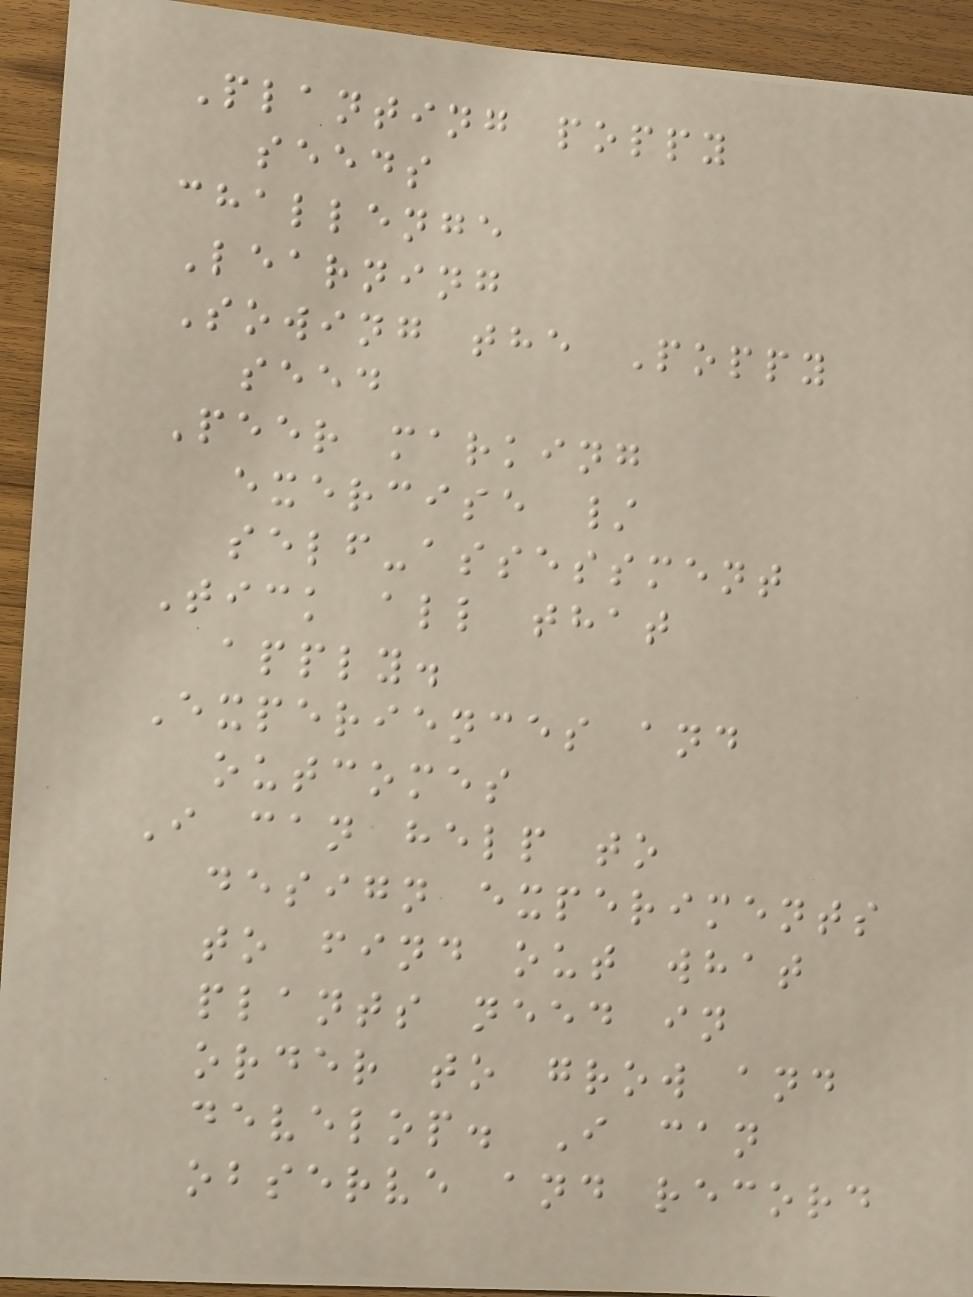Planting poppy
seeds
challenge
Learning
Sowing the Poppy
seed
Peer marking
exercise /
self-assessment
Tick all that
apply.
Experiences and
outcomes
I can help to
design experiments
to find out what
plants need in
order to grow and
develop. I can
observe and record
